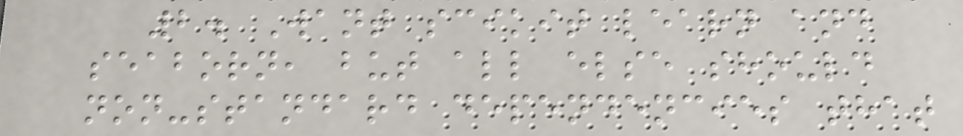2. Want scikit learn and
seaborn, but all else should
non-standard dependencies that
